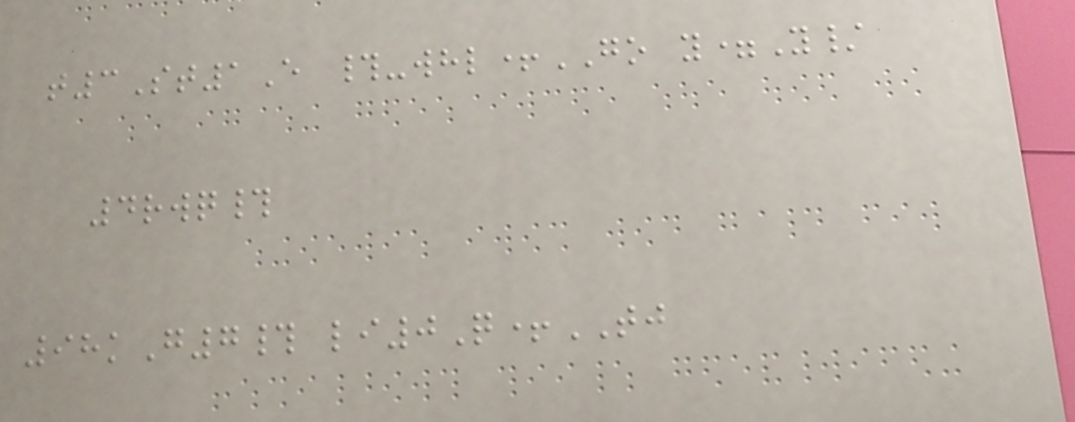t3St1E #-whl+GO y=Y/
4rwq#
98kG7# li0Q+TJ
